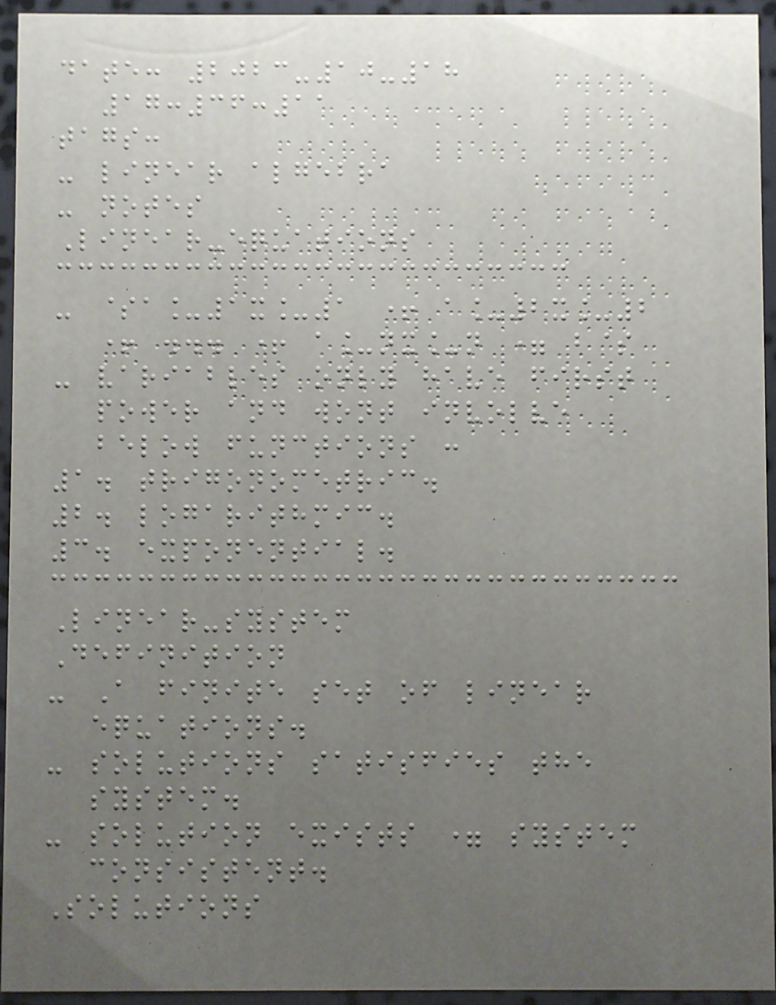date: 2023-10-18
17:36:11
tags:
- linear algebra
- notes
Linear-equations
- $a_1x_1 + a_2x_2
+ ... + a_nx_n = b$
- variables only have first
power and wont involve
below functions :
1. trigonometric.
2. logarithmic.
3. exponential.
Linear-system
Definition
- A finite set of linear
equations.
- solutions satisfies the
system.
- solution exists = system
consistent.
Solutions
